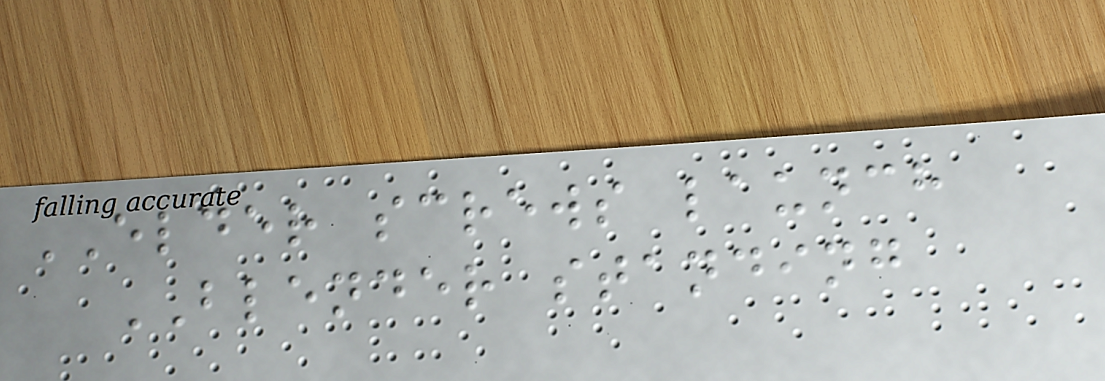ELDER screws launch
BLENDER standing
